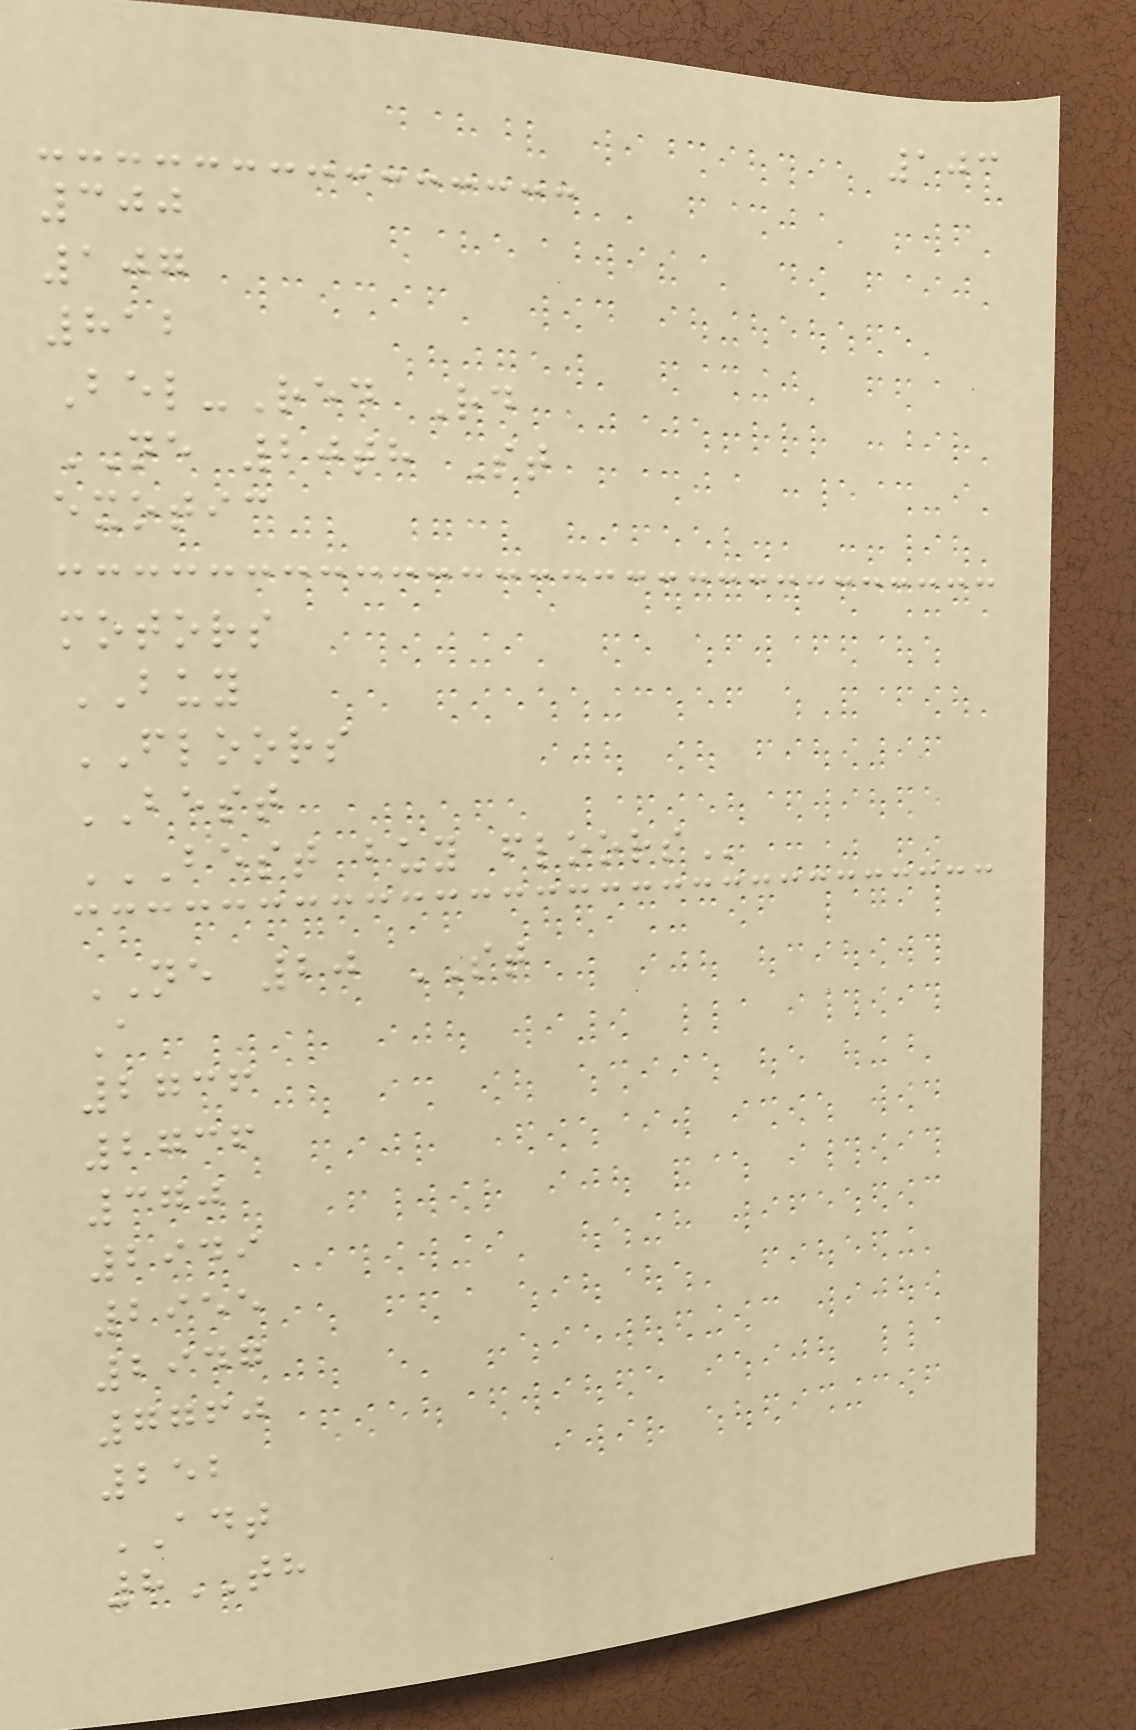103
300
107
812
Bel-Red Rd
NE 20th St
exotic
motors
BUY
FLOORS
BEST
BEST BUY FLOORS
NE 20 ST
A
2736
2736
370
2949
2955
2947
7760
252
ADT
8TH
